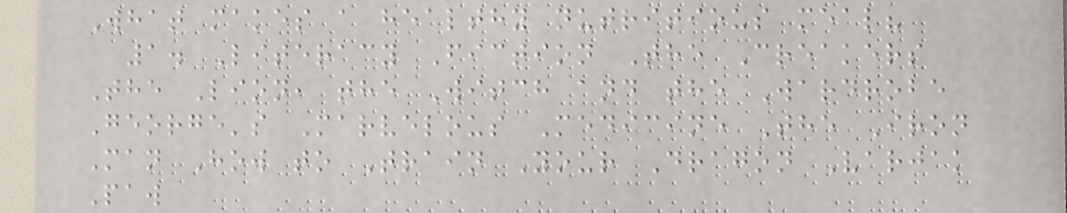What makes a healthy nutritious meal?
1. Literacy Fiction The Creakers
The Lion, the Witch and the Wardrobe
George's Marvelous Medicine The Iron
Man How to Train Your Dragon Varjak
Paw
